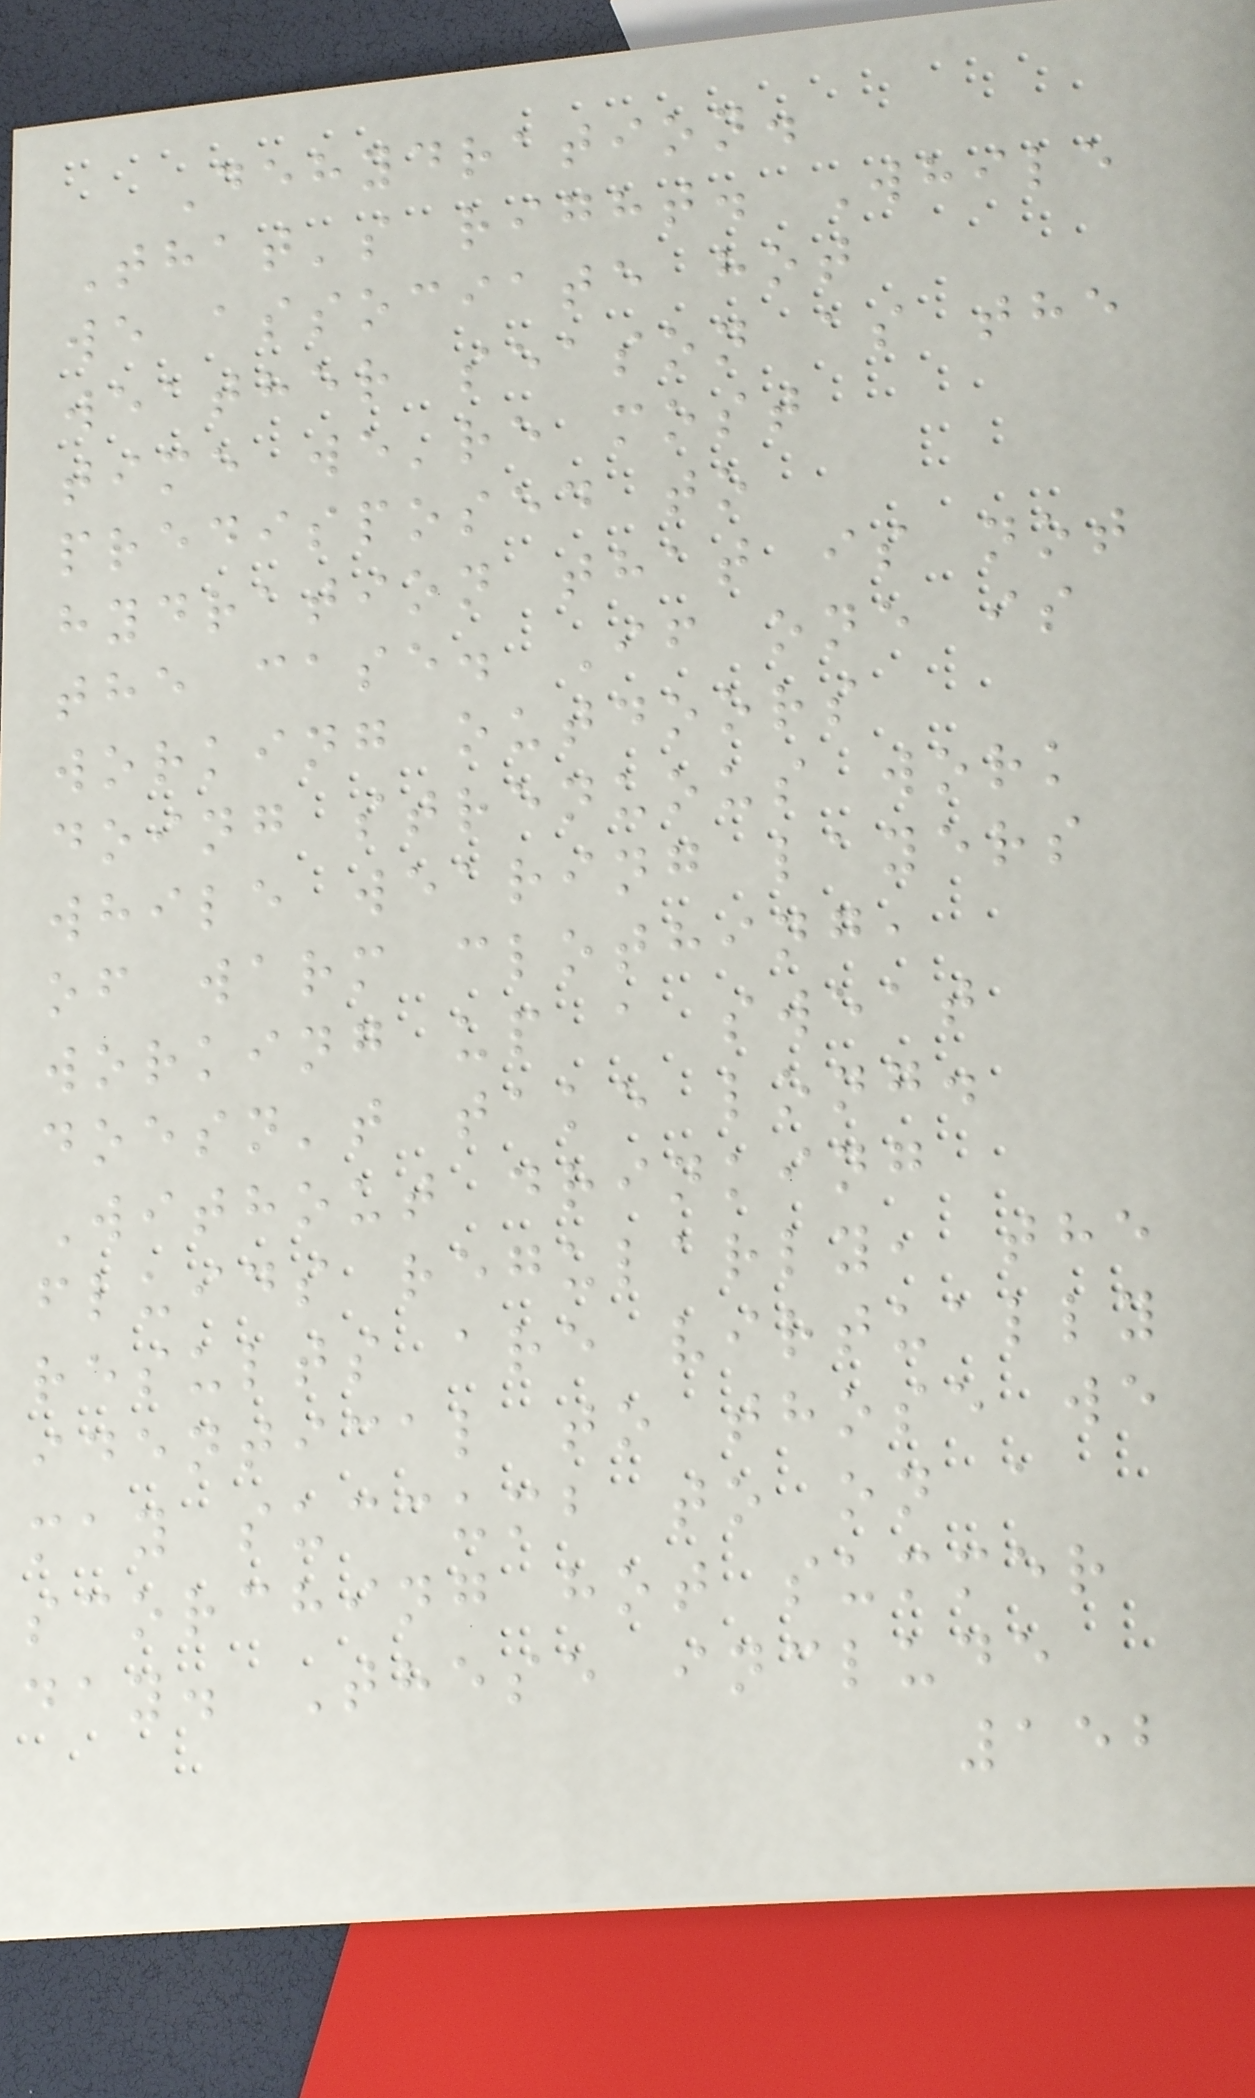Dehydration.
That's right. While
we associate hot
weather season as the
time we're most
predisposed to
hydration that is not
the case. If one is
working outdoors
doing strenuous work
while wearing layers
of warm clothing,
working up a sweat
doesn't take long.
Without drinking
fluids regularly, the
results are virtually
identical to those we
may succumb to on a
scorching hot summer
day. These include
152
